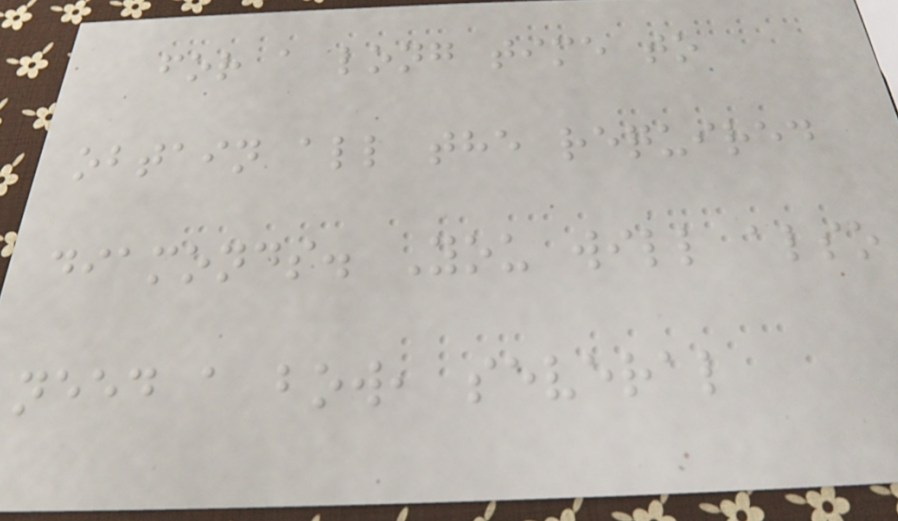for a long time to
obtain all the required
diamonds. You will also
need a bow, several
